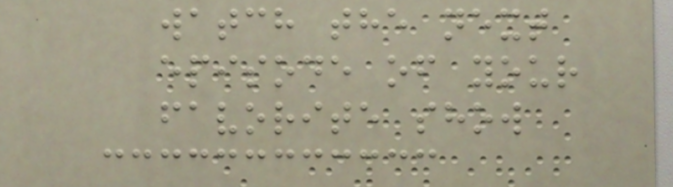watch the next
episode of your
favorite show
